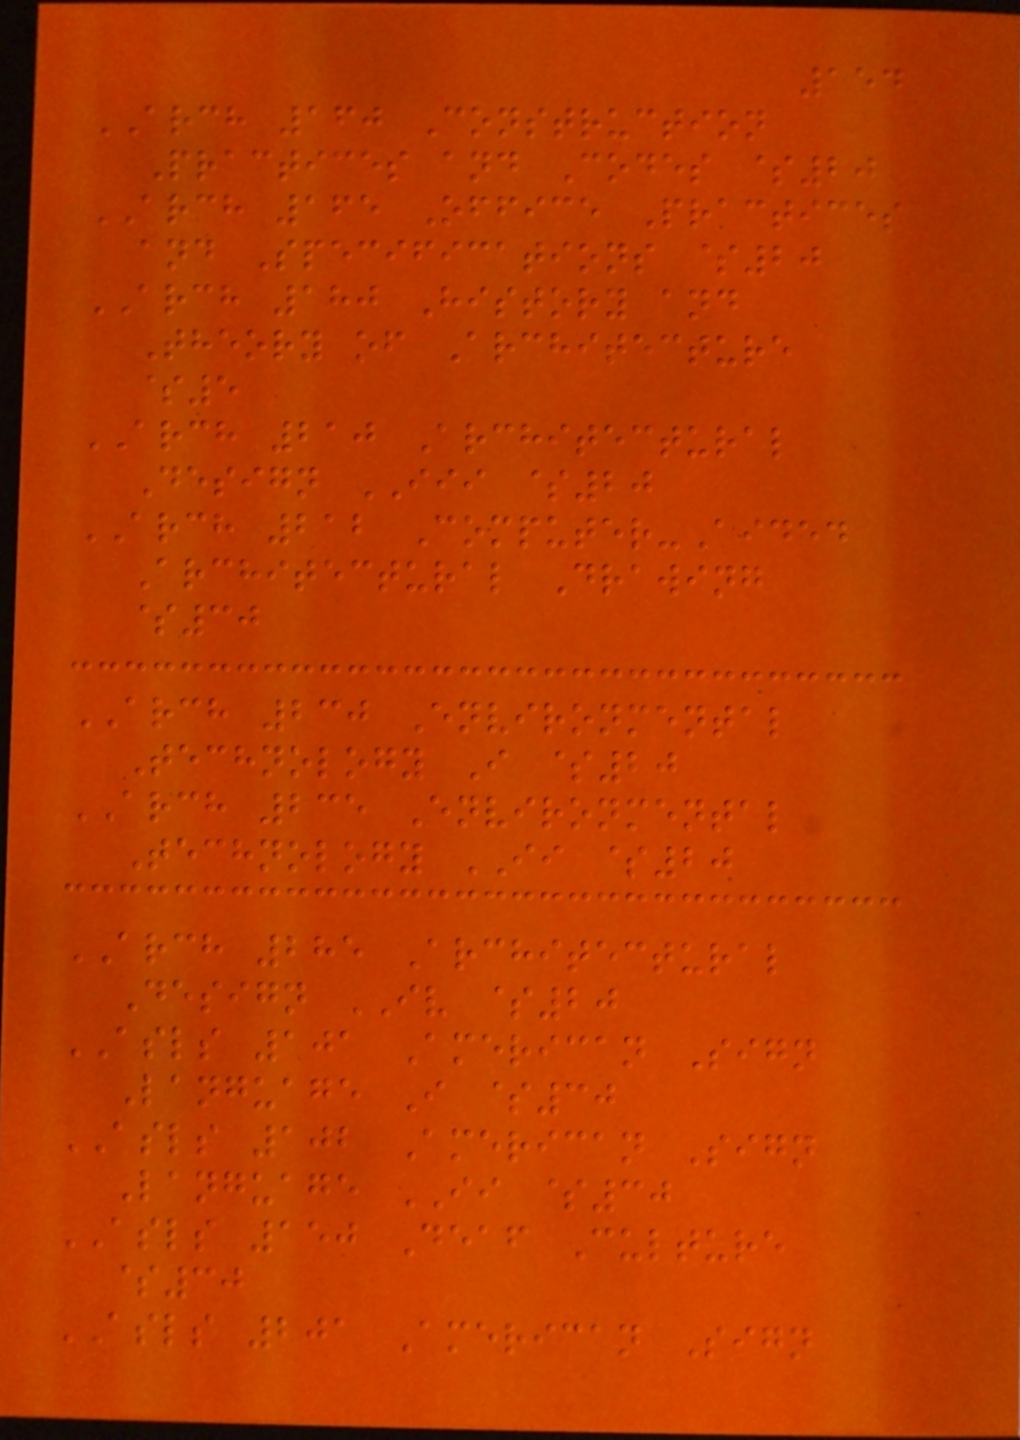154
ARCH 160 Construction
Practices and Codes $20
ARCH 165 Office Practices
and Specifications $20
ARCH 180 History and
Theory of Architecture
$5
ARCH 210 Architectural
Design III $20
ARCH 212 Computer-Aided
Architectural Drawing
$30
ARCH 230 Environmental
Technology I $20
ARCH 235 Environmental
Technology II $20
ARCH 285 Architectural
Design IV $20
ASLS 101 American Sign
Language I $30
ASLS 102 American Sign
Language II $30
ASLS 150 Deaf Culture
$30
ASLS 201 American Sign
